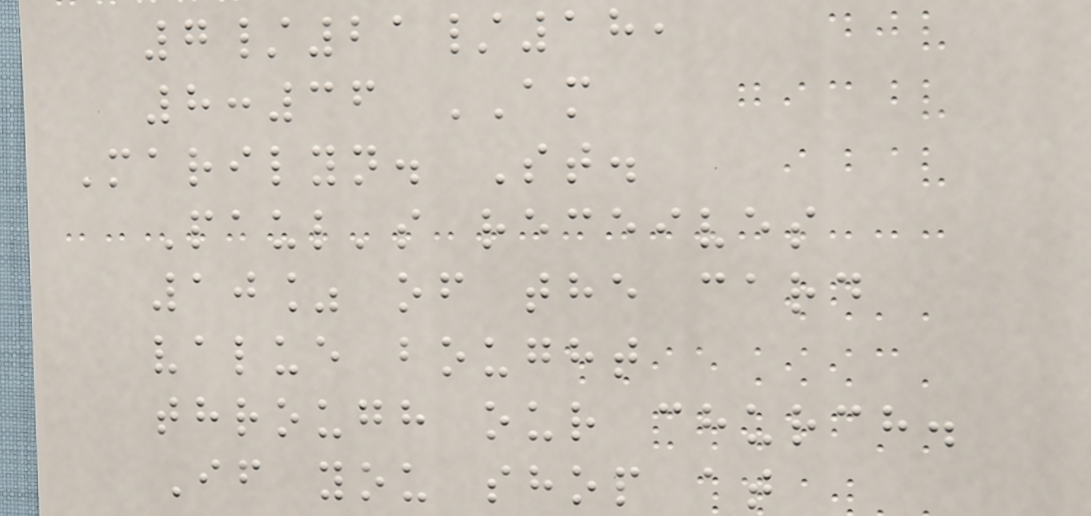7/21/18,
8:36 AM
Marilyn. St.
Paul's receives
10% of the card
value bought
through our church.
If you shop at
